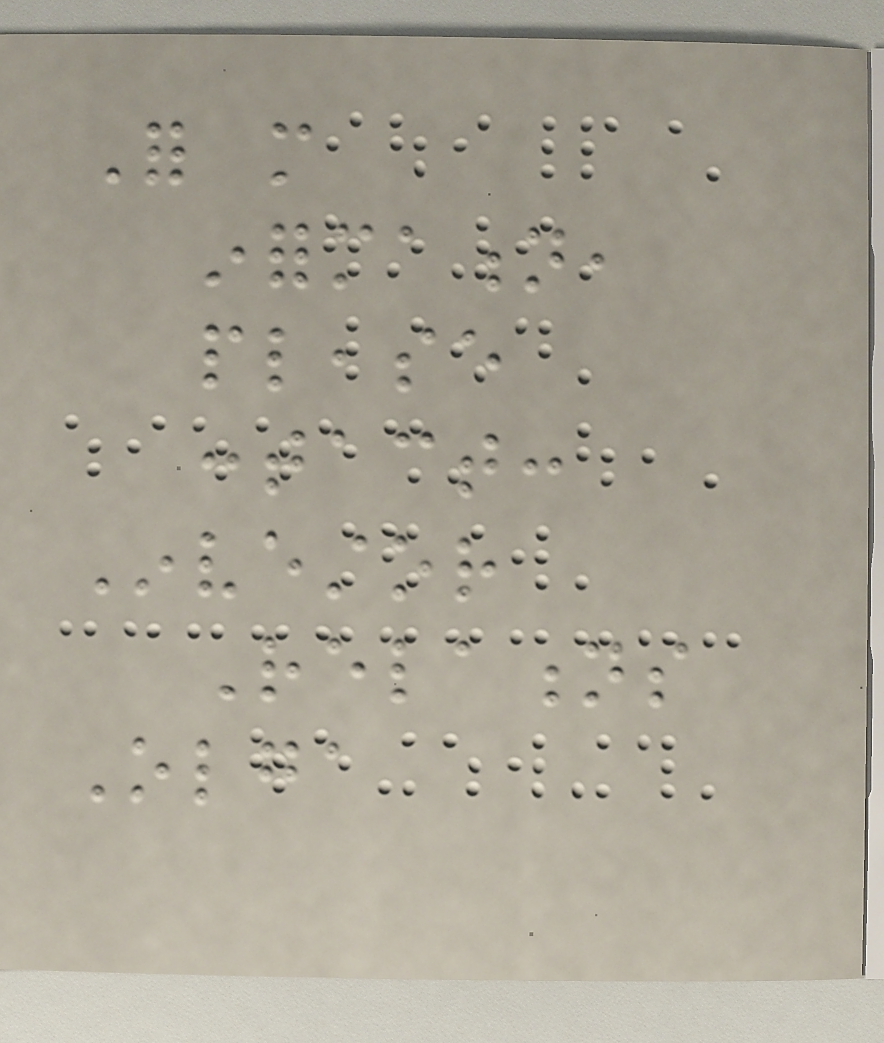For more
information,
please
contact:
Investor
Relations
Olga
